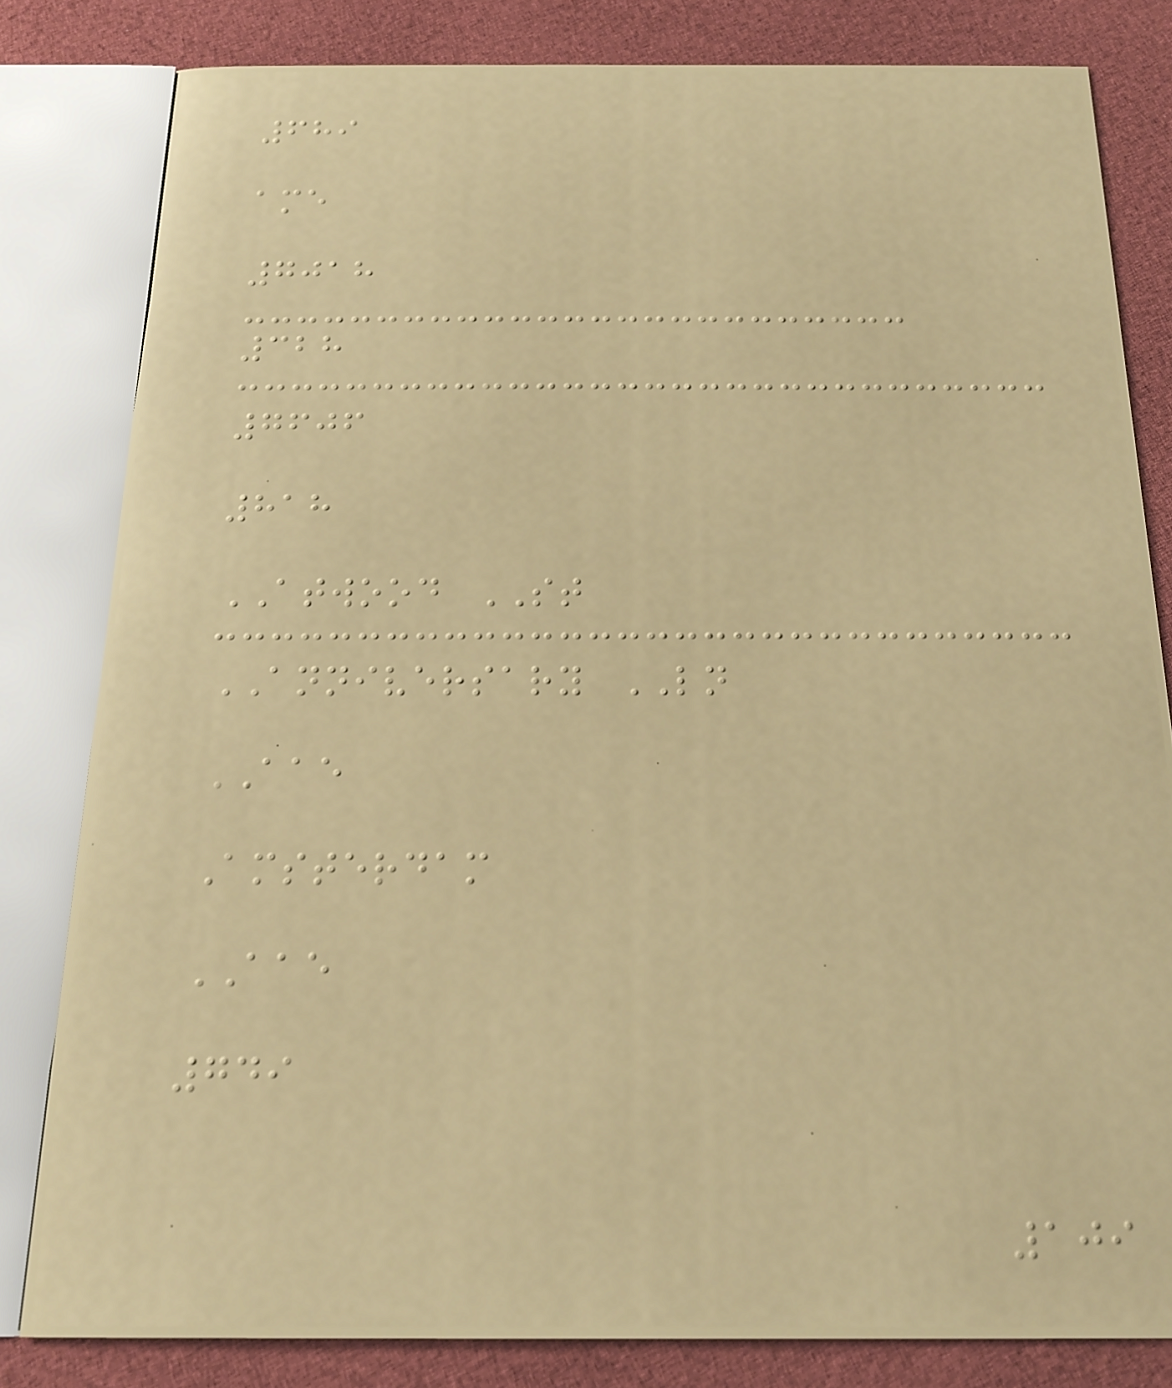689
ame
7018
328
7606
818
ATWOOD ST
ANNIVERSARY LN
AAE
Amsterdam
AAE
749
109
